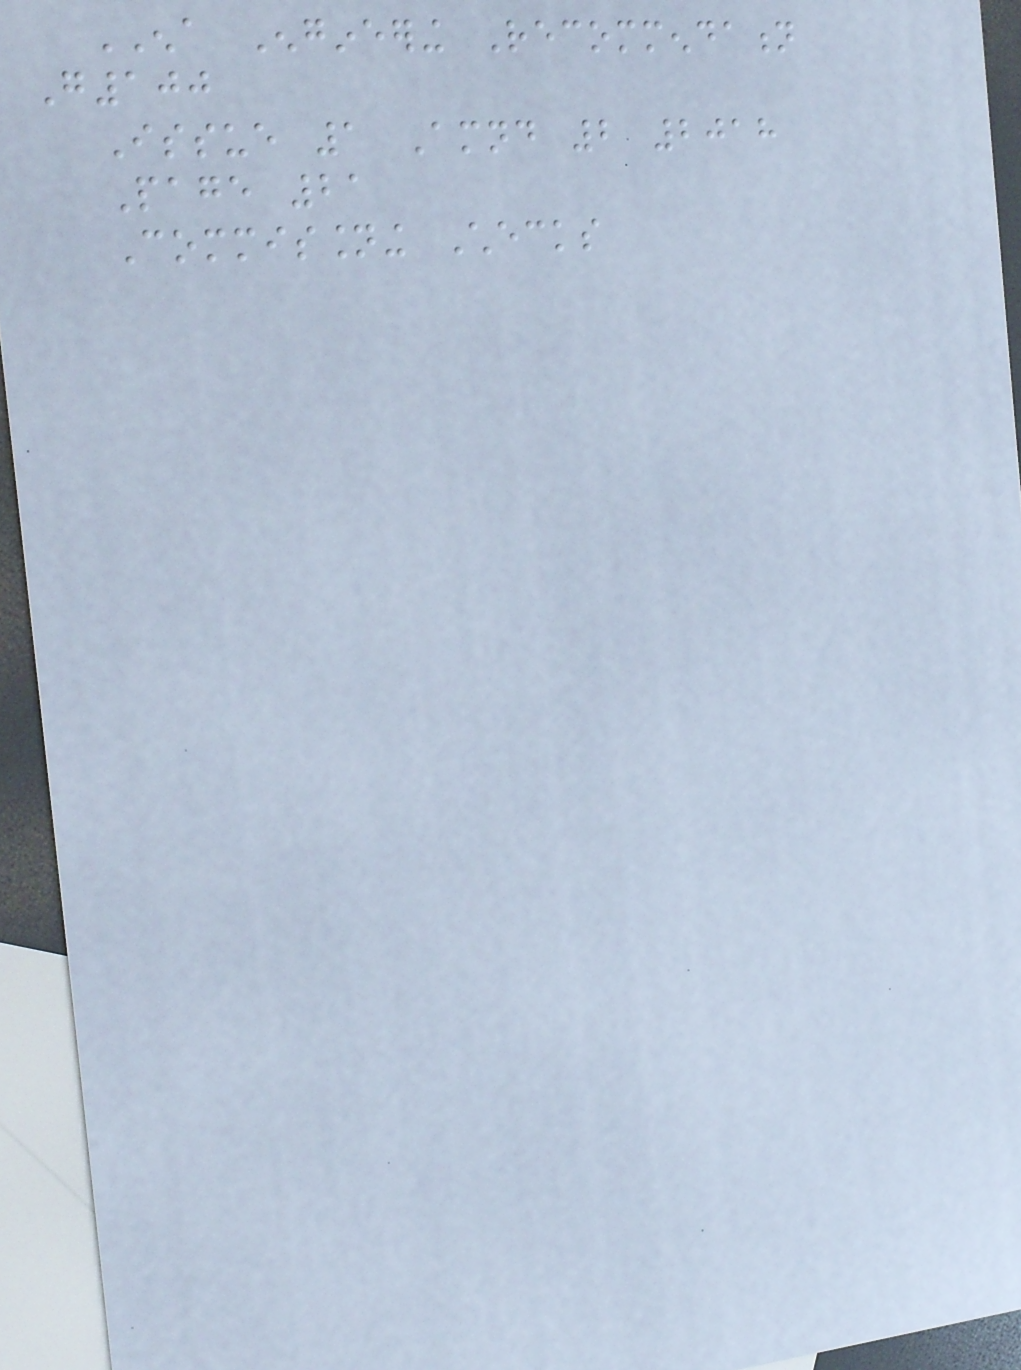ENA Engineering Recommendation
G100
Issue 1 Amnd 2 2018
Page 21
Commissioning Checks
